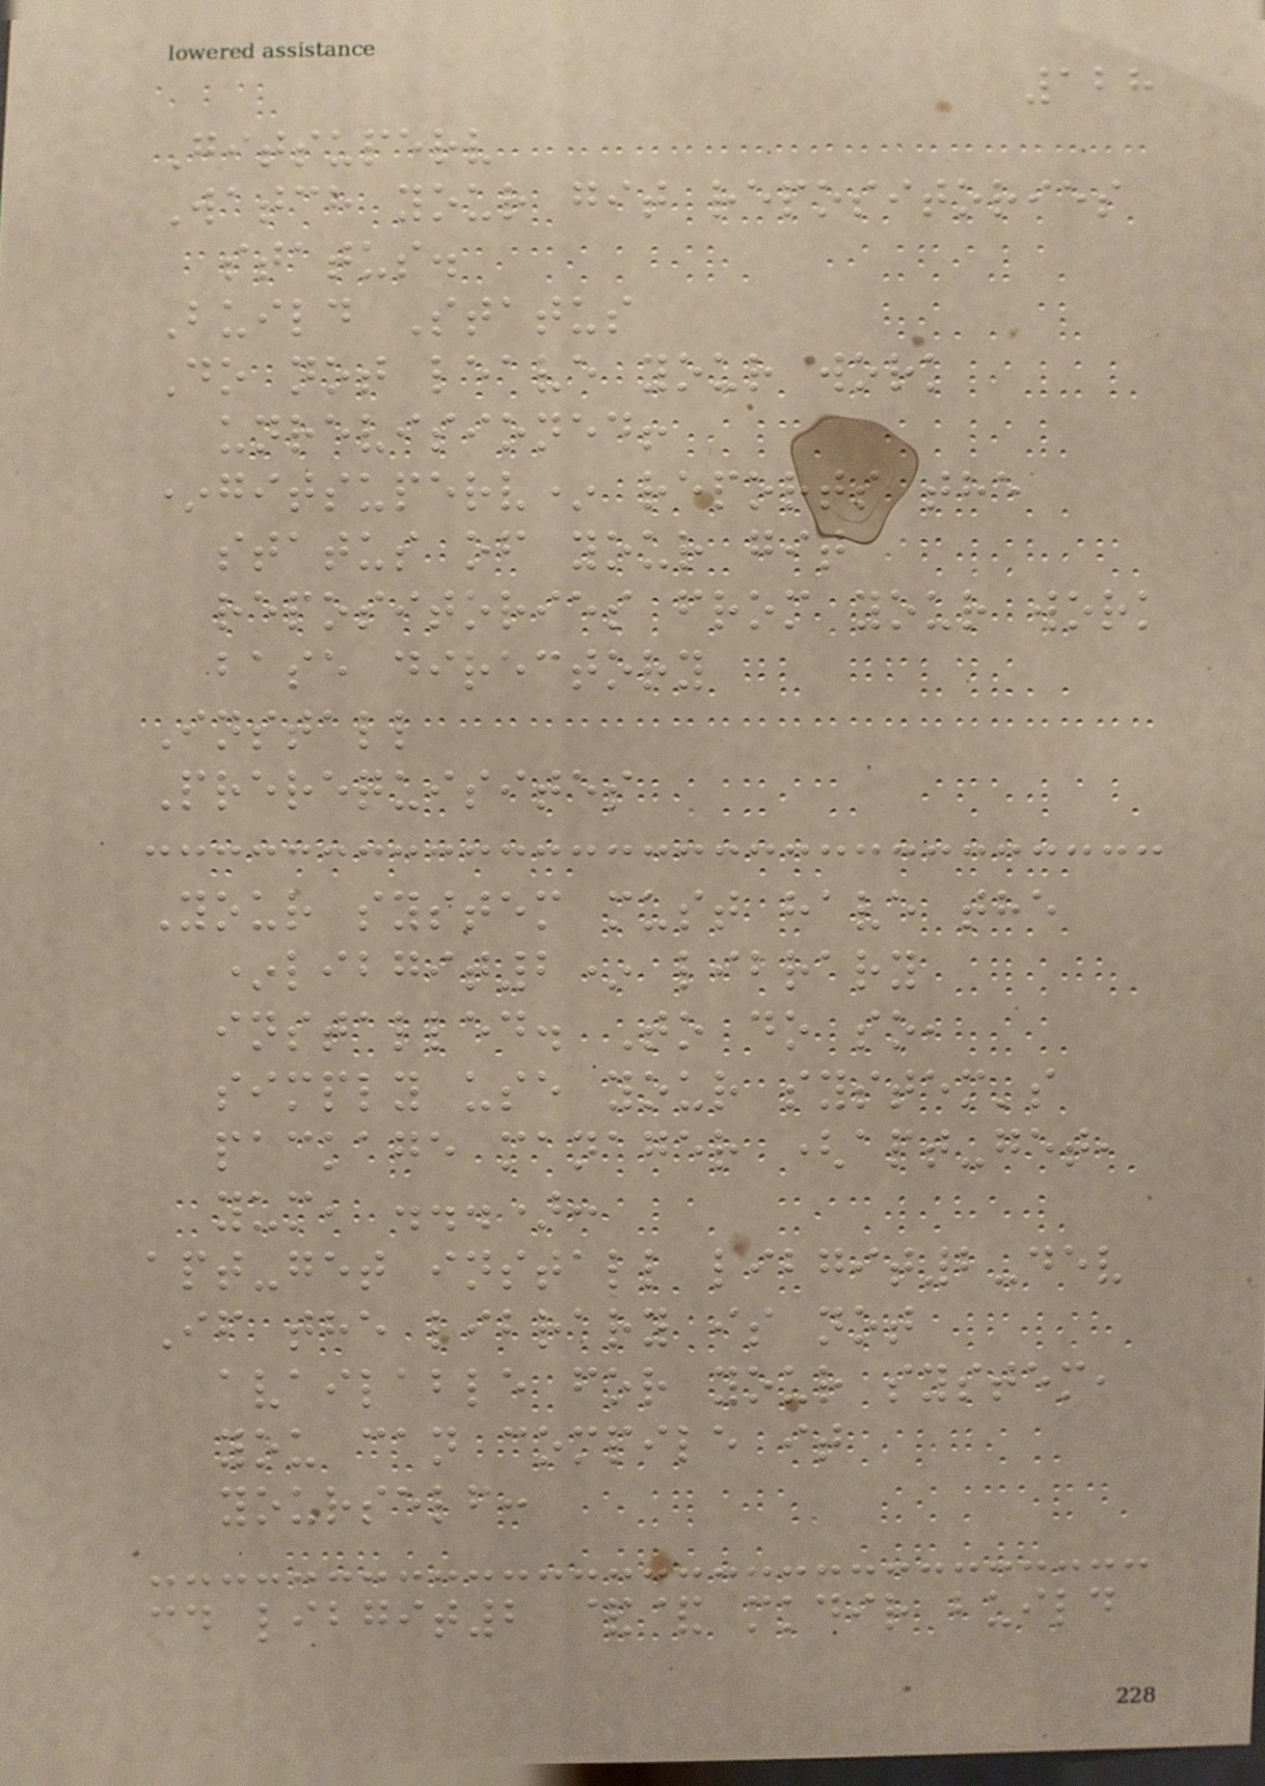128
Gitsuperv
Watch your git repositories
status.
Build Status
Do not leave your work
unrevisioned!
*gitsuperv* reports the
status of your git
repositories from your work
base directory
Install
Prerequisites
Your system must have the
*libgit2* library
installed. To do so,
simply use your system's
package manager (apt-get,
yum, ...):
apt-get install libgit2-dev
If the library is not
available for your system,
you can compile it
yourself:
cd libgit2 && mkdir build
